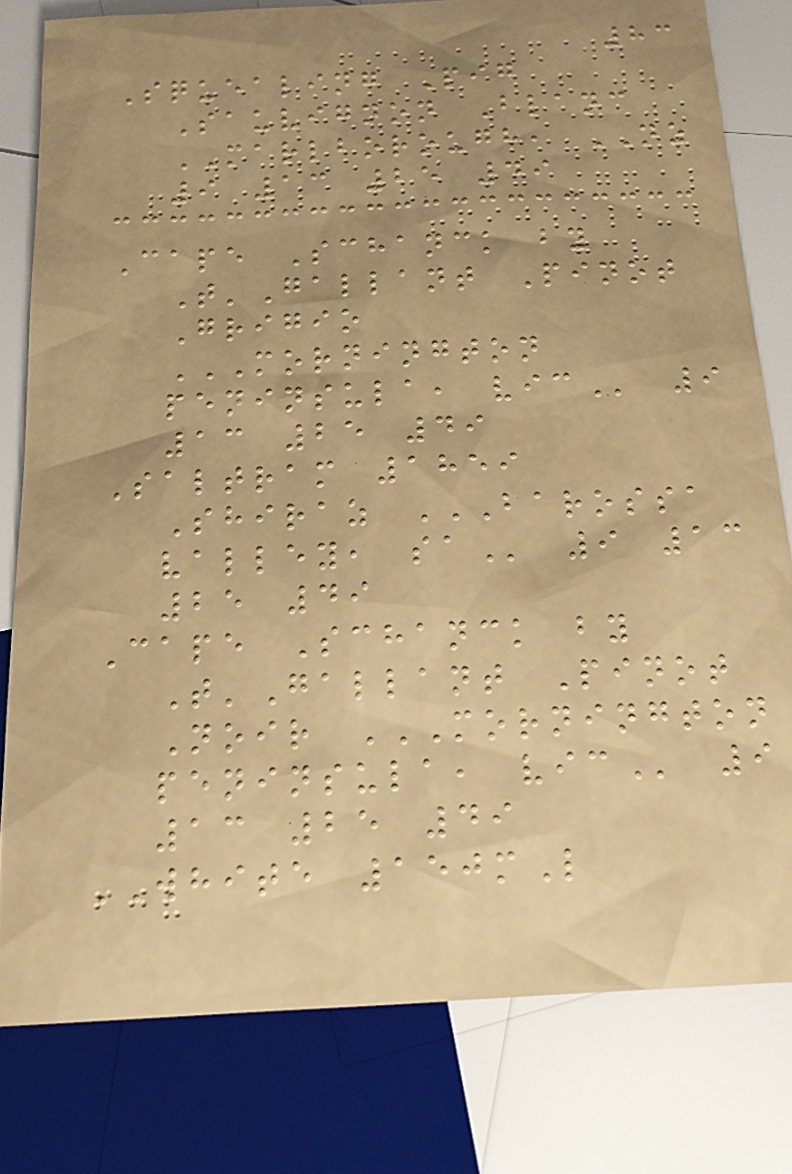83
Squealing Pig
Sauvignon Blanc
MARLBOROUGH, NZ
9 13 25 49
Cape Schanck by
T'Gallant Pinot
Grigio
MORNINGTON
PENINSULA, VIC 9
13 25 49
Saltram 1859
Shiraz BAROSSA
VALLEY, SA 9 13
25 49
Cape Schanck by
T'Gallant Pinot
Noir MORNINGTON
PENINSULA, VIC 9
13 25 49
WHITE 150mL
